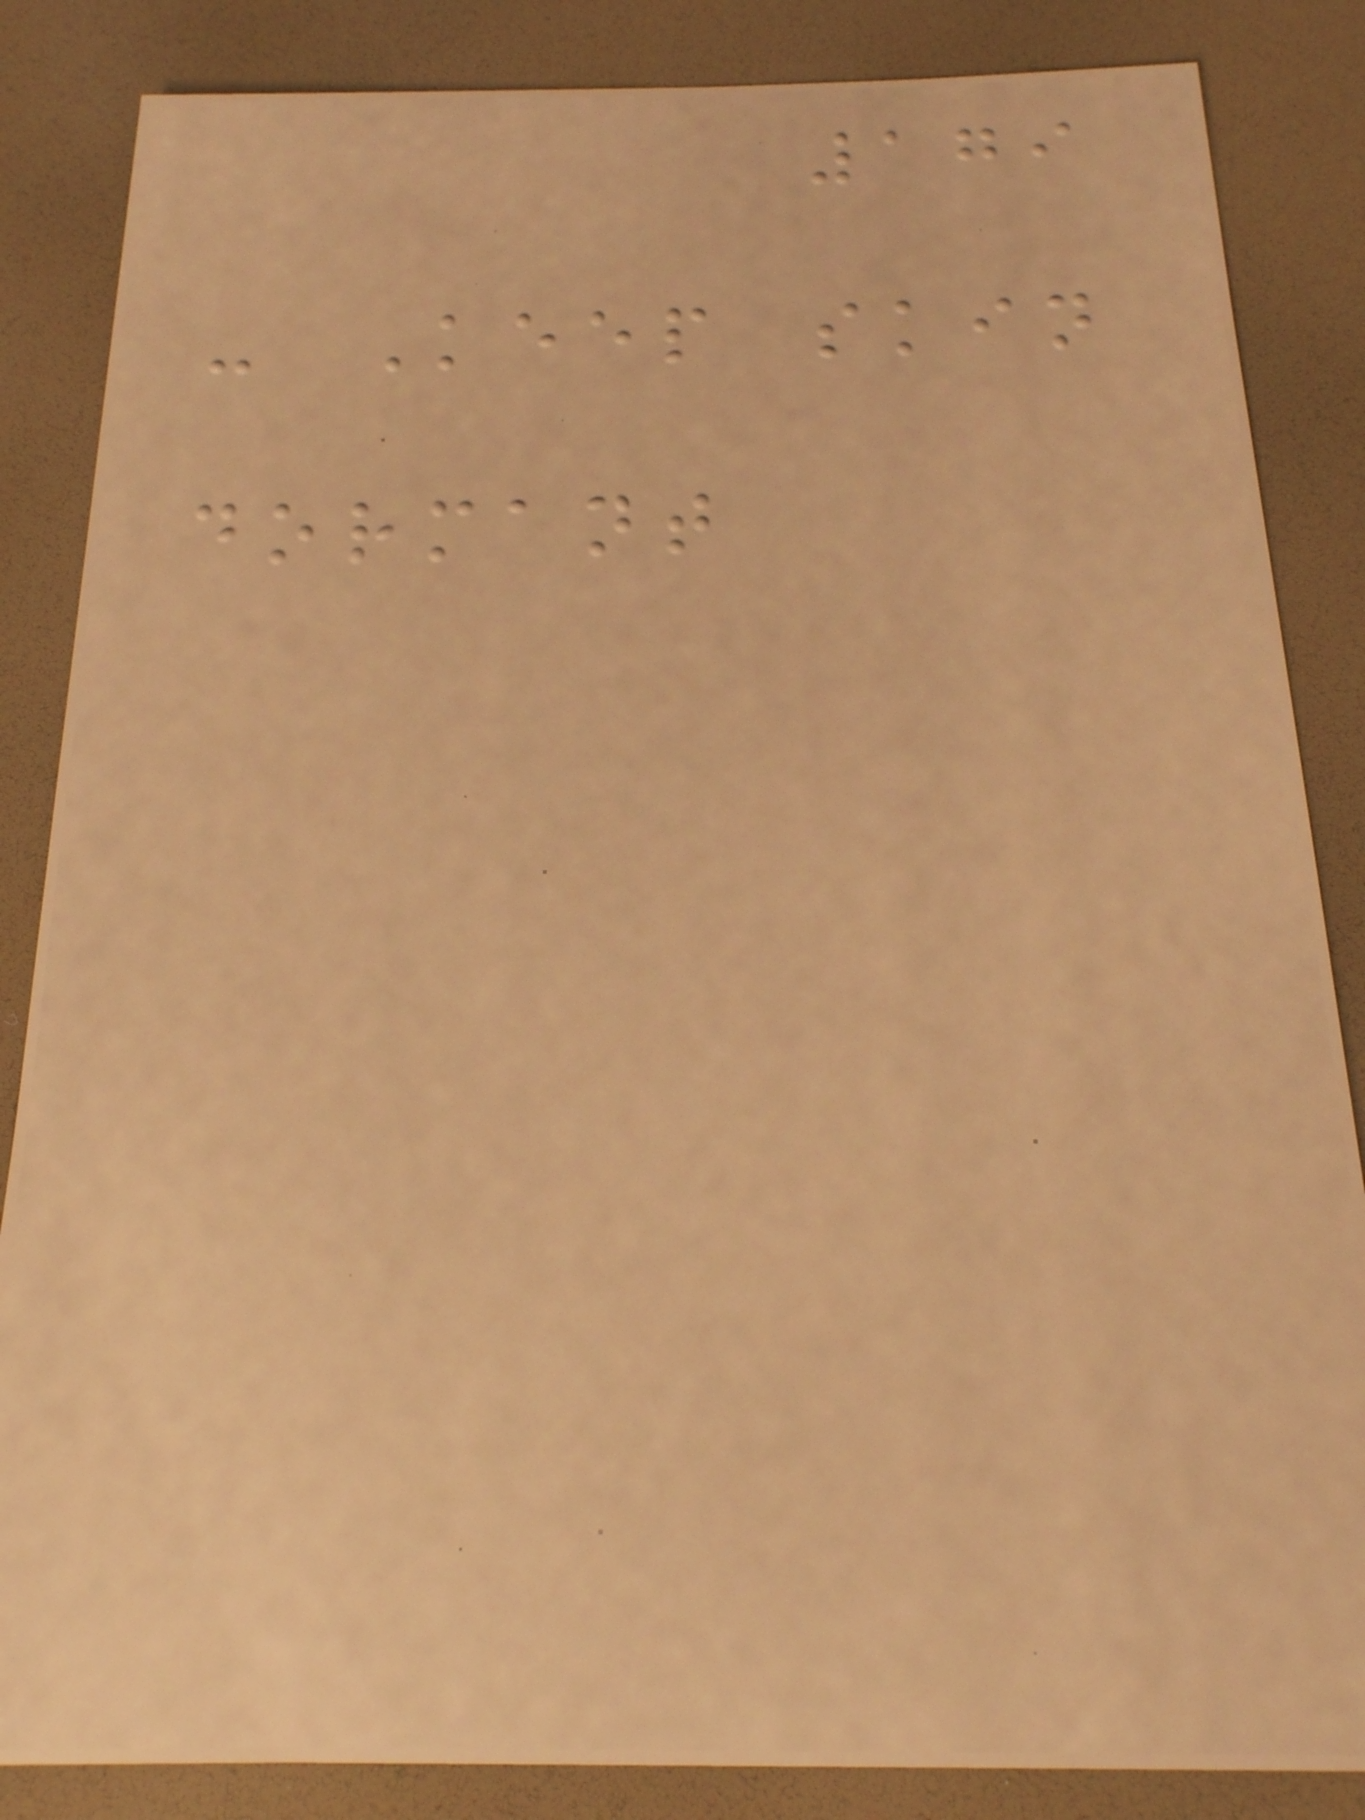179
- Keep skin
dormant
